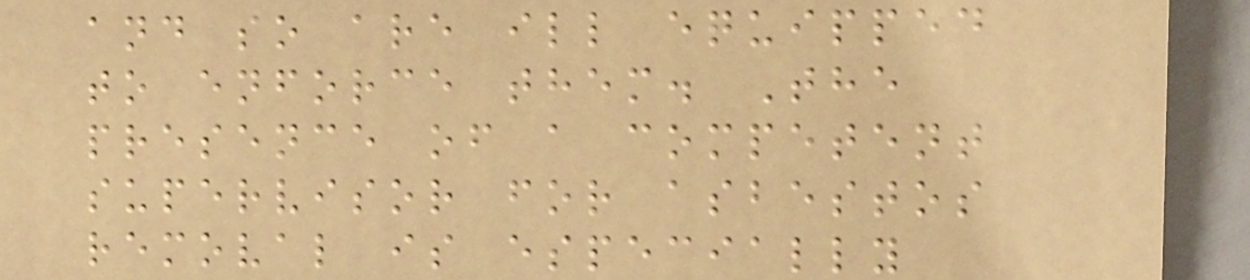and so are ill equipped
to enforce them. The
presence of a competent
supervisor for asbestos
removal is especially
